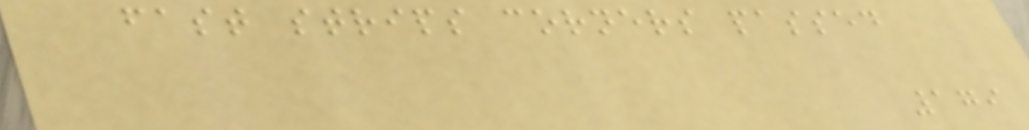fast strips corners passed
179
